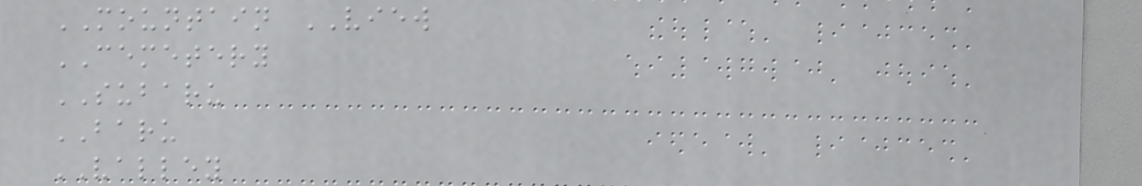MOUNTAIN VIEW
CEMETERY
SUBARU
BARU
VALLEY
